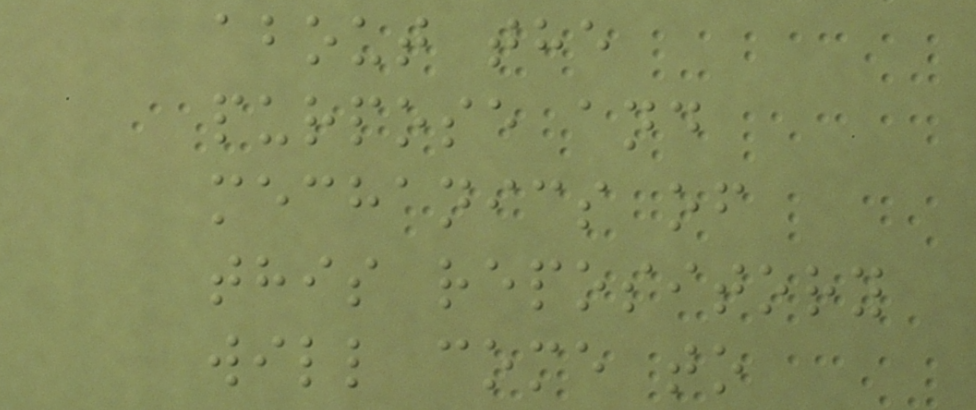about the
purpose and
mechanics of
this repository
will come to
